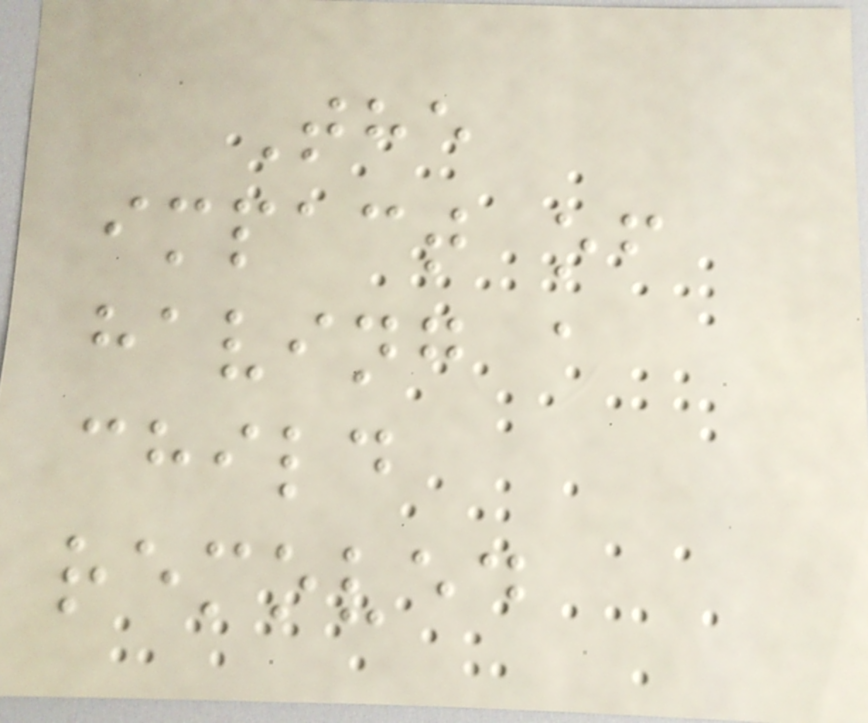The
impact of
having a
child
removed
